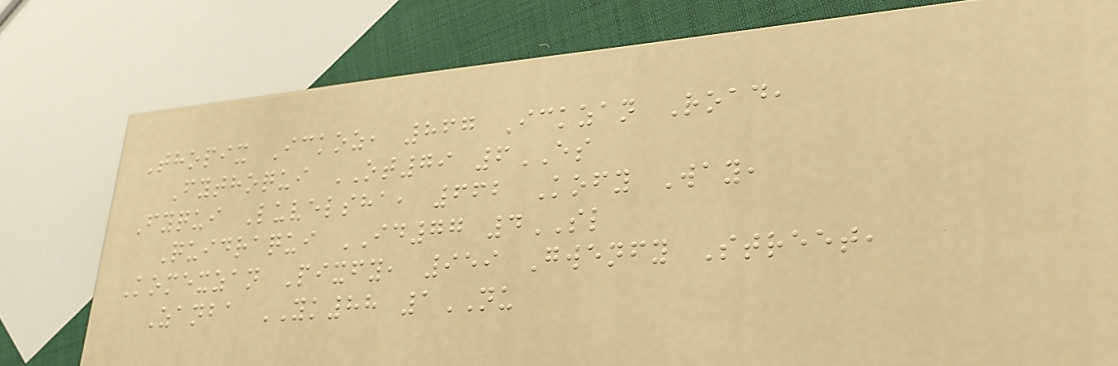Thopix Ickoz, 867 Ickzan Road,
Fythoqui OT79 6ES
Fyqui Luvelsha, 662 Kofy Way,
Quidraqui ID77 4SL
Komexzan Pixfy, 959 Gwenfy Street,
Zanba YK88 1NU
